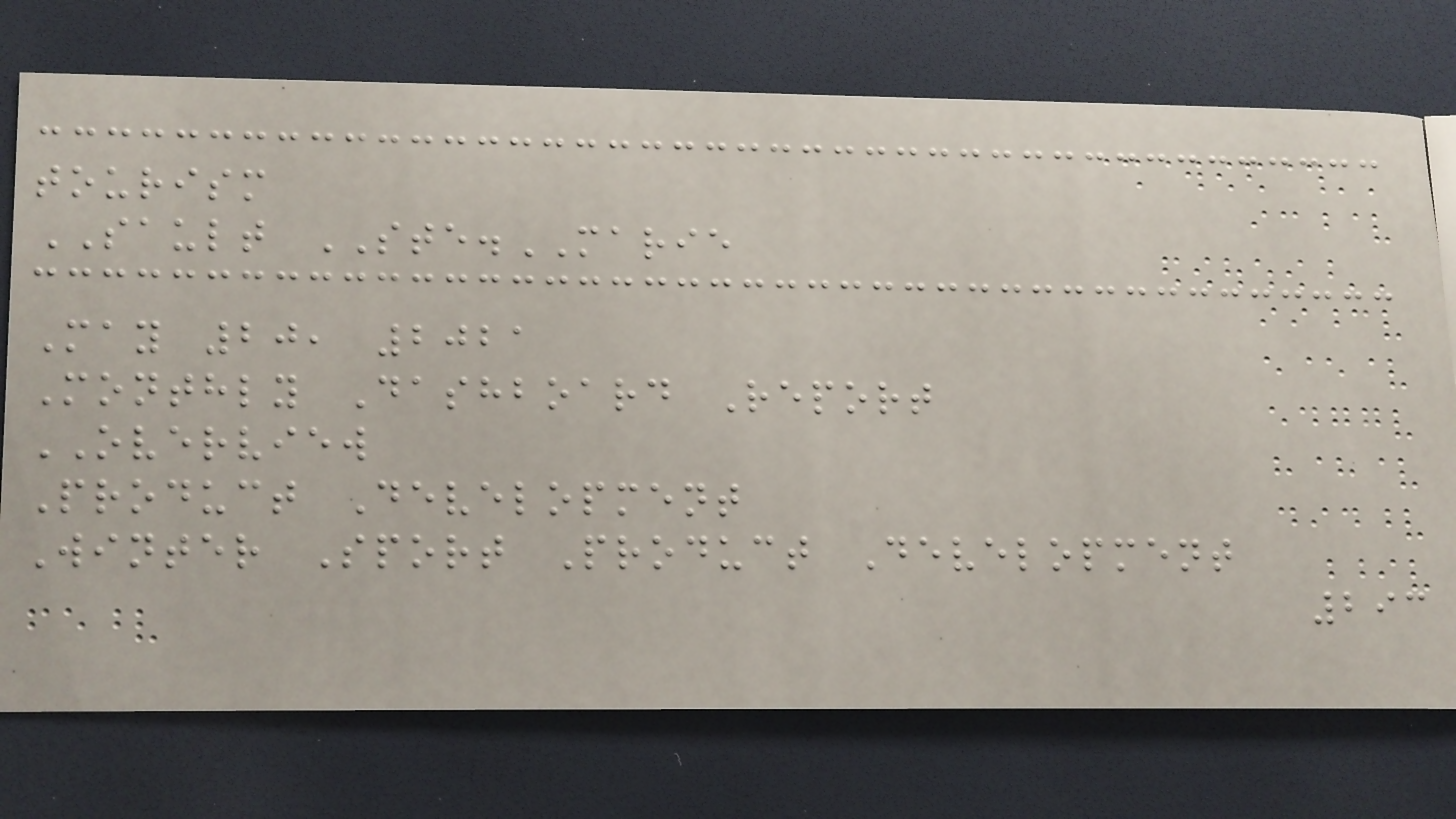tourism
SAULT STE.MARIE
May 20, 2021
Monthly Dashboard Report
OVERVIEW
Product Development
Winter Sport Product Development
293
